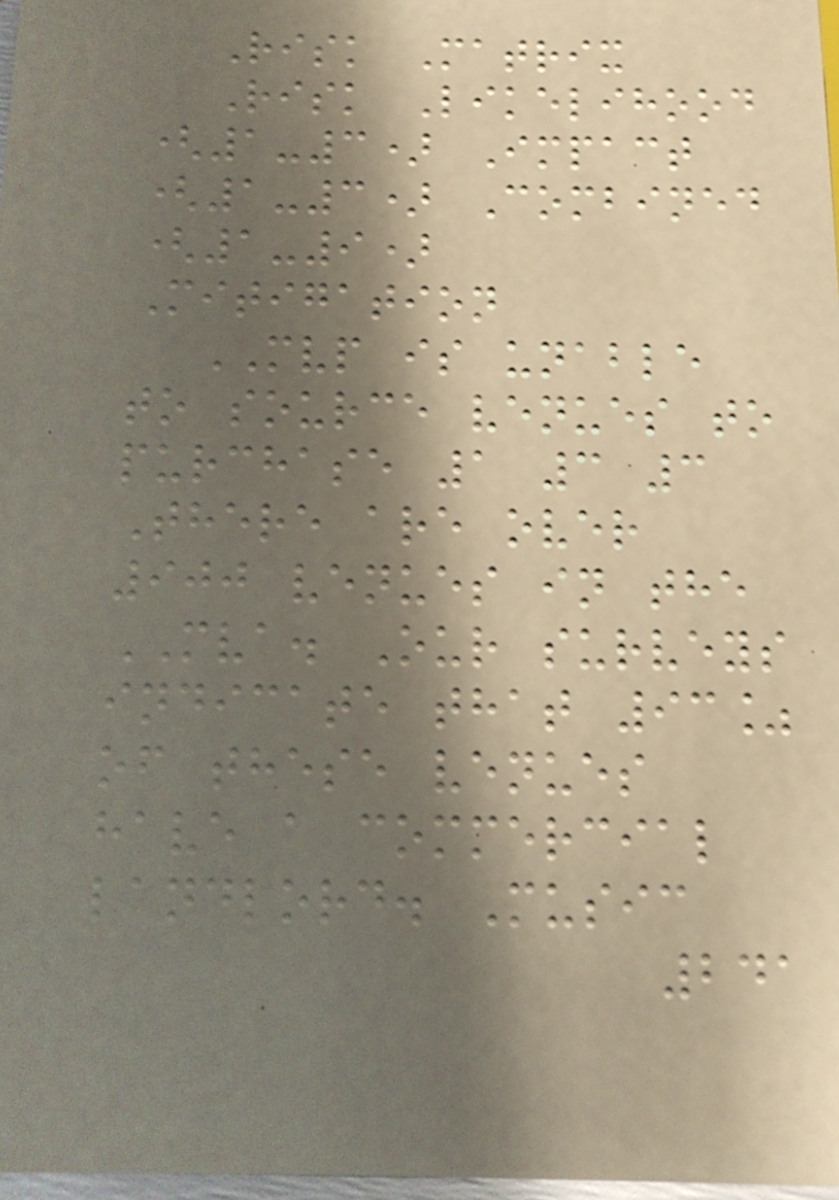Risk Matrix
Risk Likelihood
(1-3) Impact
(1-3) Combined
(1-9)
Mitigation
MVP is unable
to source venues to
purchase 1 3 3
There are over
900 venues in the
MVA. Our surveys
indicate that 93%
of these venues
have a commercial
landlord. Music
241
